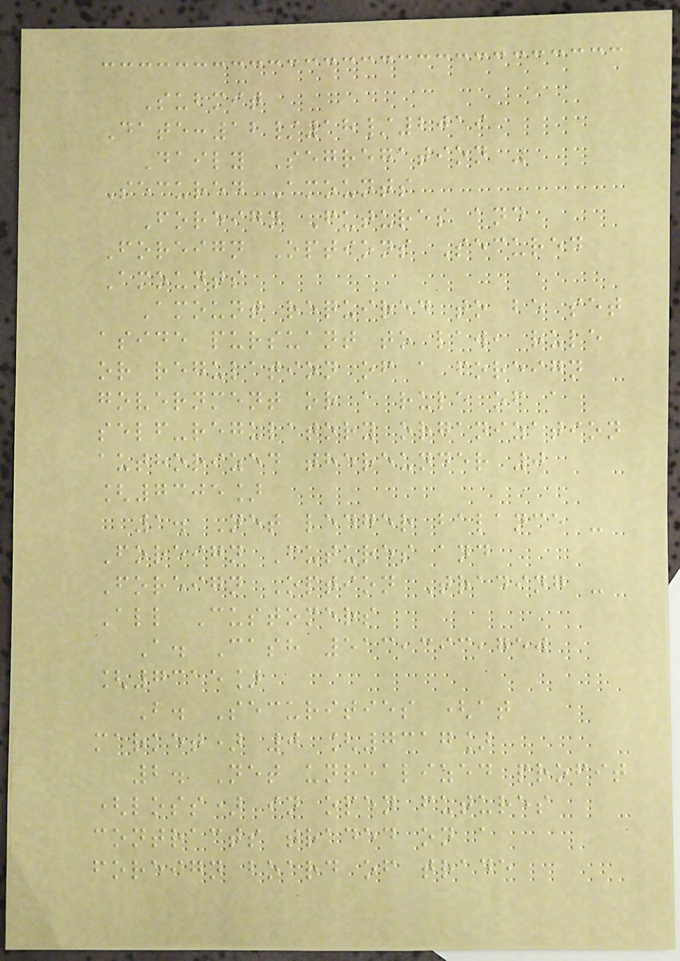Submit
Date:12/18/2019
Daily Segregation -
Secured Amounts
Foreign Futures and
Foreign Options Secured
Amounts
Amount required to be set
aside pursuant to law, rule
or regulation of a foreign
government or a rule of a
self-regulatory organization
authorized thereunder 0
[7305]
1. Net ledger balance -
Foreign Futures and
Foreign Option Trading -
All Customers
A. Cash 513,393,750
[7315]
B. Securities (at
market) 0 [7317]
2. Net unrealized profit
(loss) in open futures
contracts traded on a
foreign board of trade
